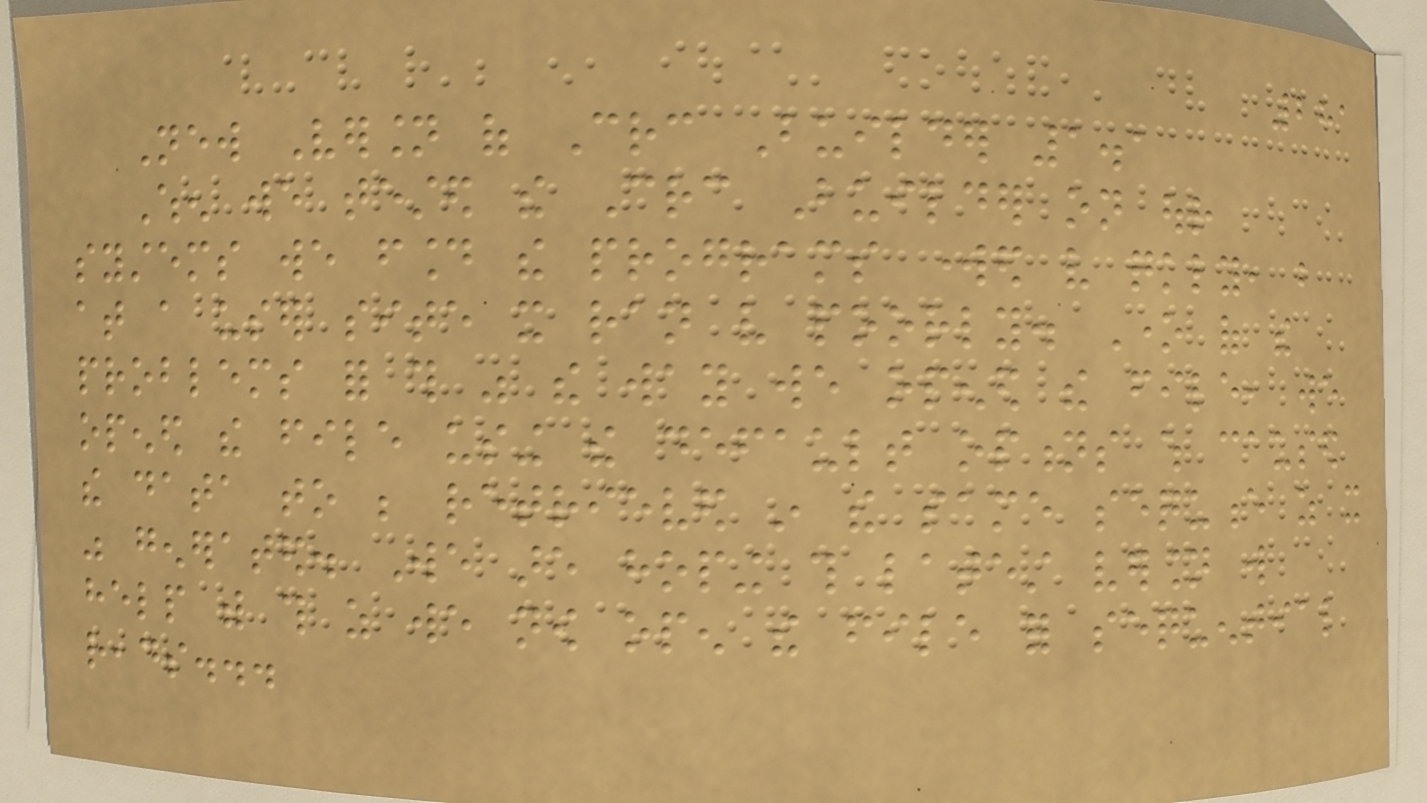281
New Version of Crc Builder 1.1
When we tested the Crc Builder on our
systems we found the programs worked very quickly, but
at a user site it ran very poorly. One of the
problems for this was the way we opened the file, we
opened the file using the default options which caused
the data to be retrieved in the same sequence as it
was generated. We are hoping this latest version will
help with this as we now open the file for sequential
reads...
